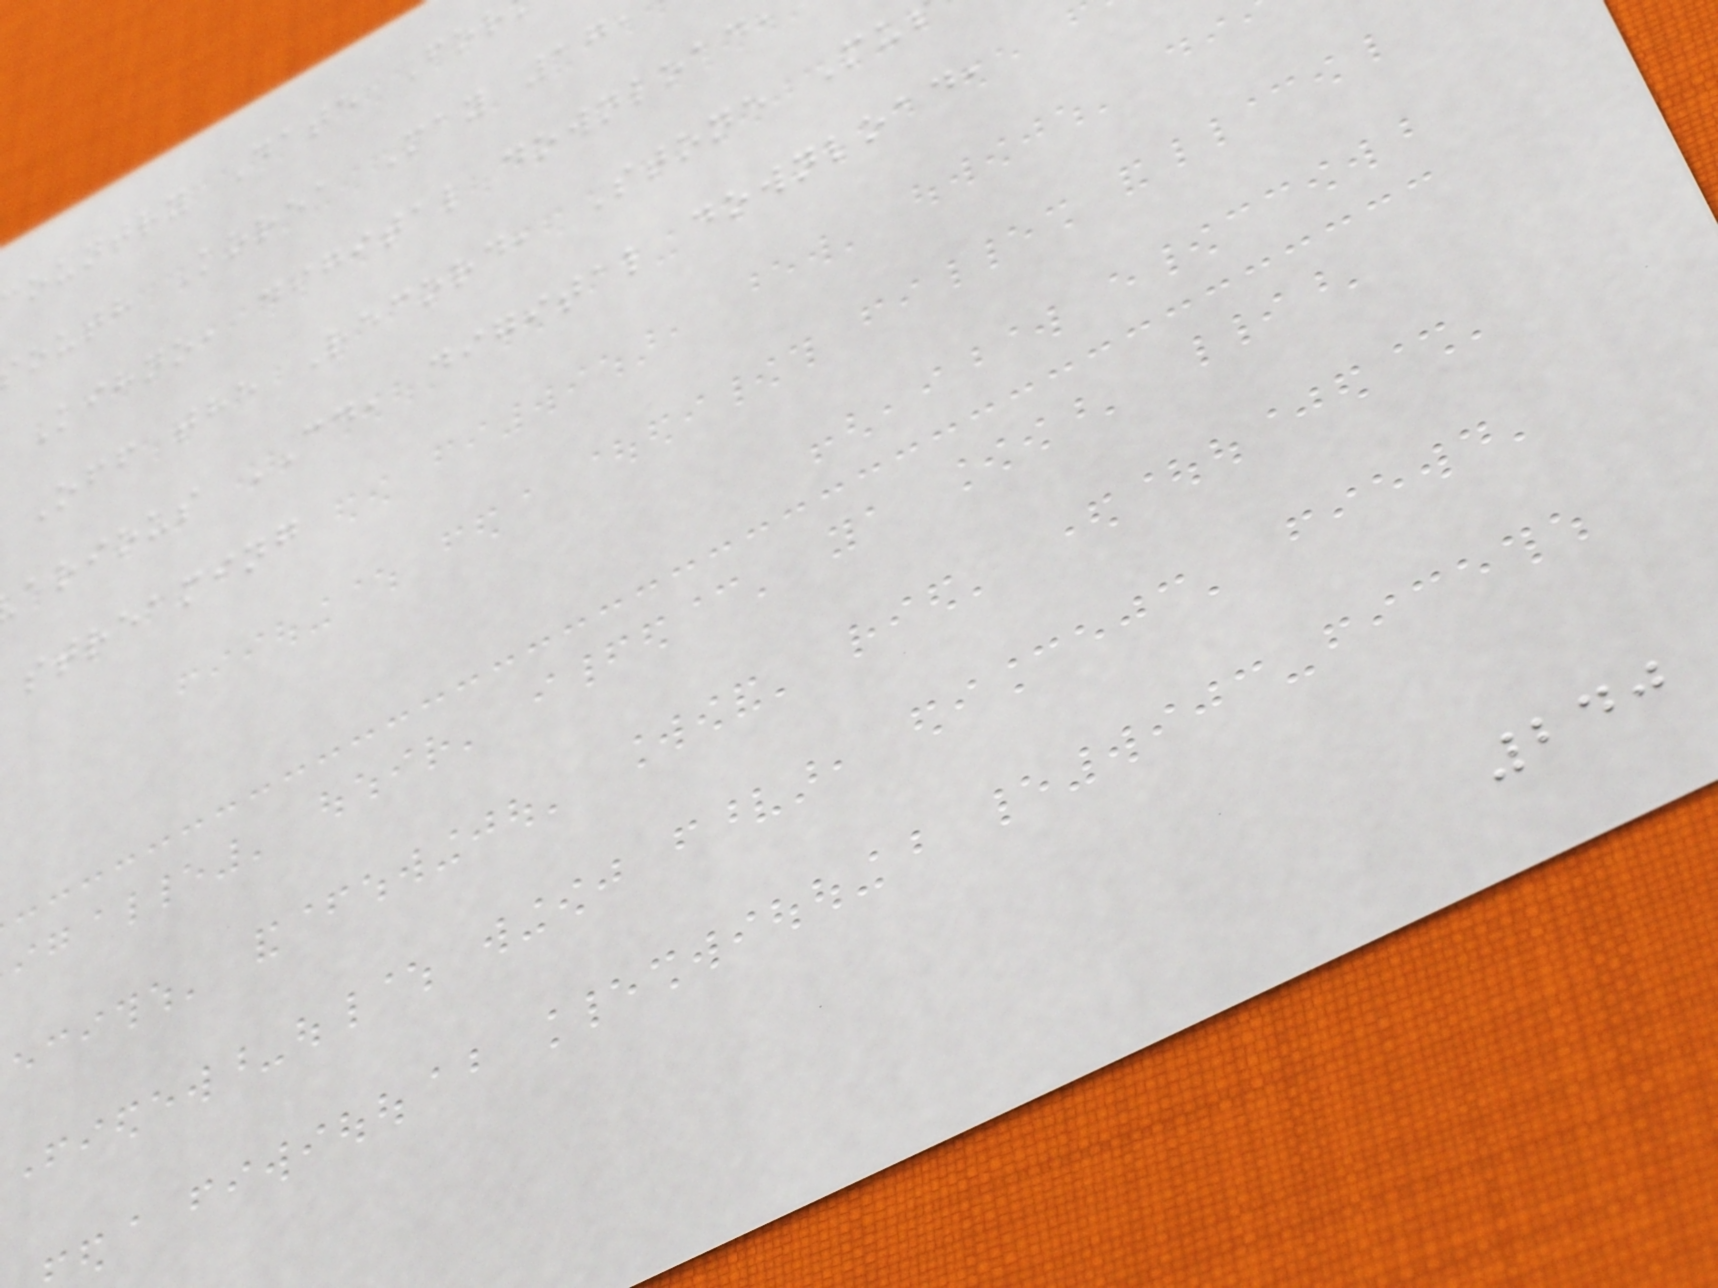country Date For
outh Korea May 17,
Kihno, digital download
Off the Record, Stone Mu
arious CD, digital download,
streaming
240
